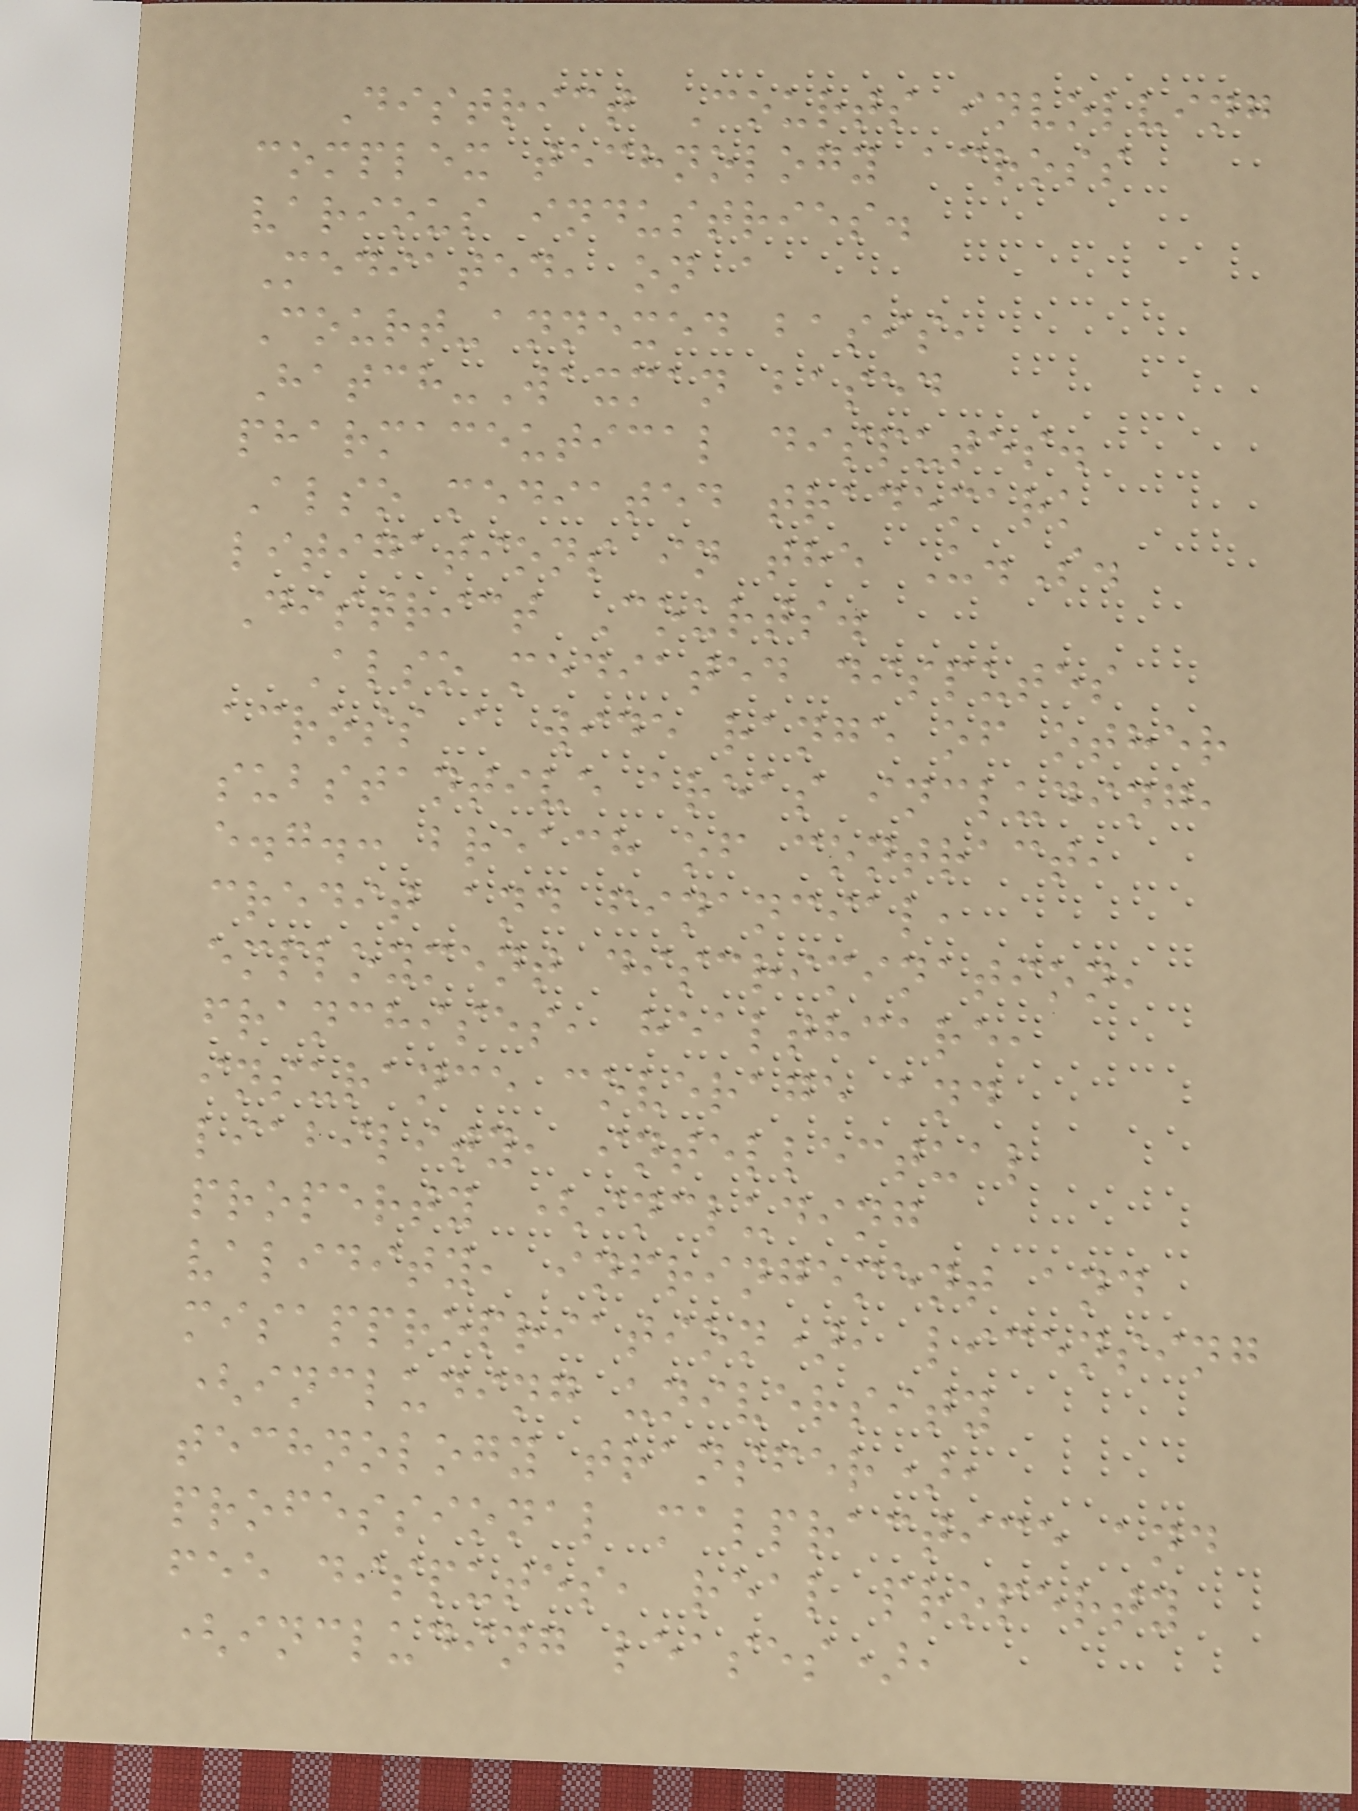District Courts involving
complex technology across
various industries.
Mediated, on a
Court-annexed basis,
Hatch-Waxman based
pharmaceutical disputes.
Also mediated trademark
litigations in the U.S.
District Courts.
Also mediated disputes
across a wide range of other
substantive areas including,
e.g.: breach of contract,
credit and financial,
employment discrimination,
franchises, healthcare,
insurance coverage and
liability, intellectual
property (including
validity, infringement and
misappropriation), licensing
(including university
technology transfer),
professional malpractice and
fee disputes, real property
(including leases),
